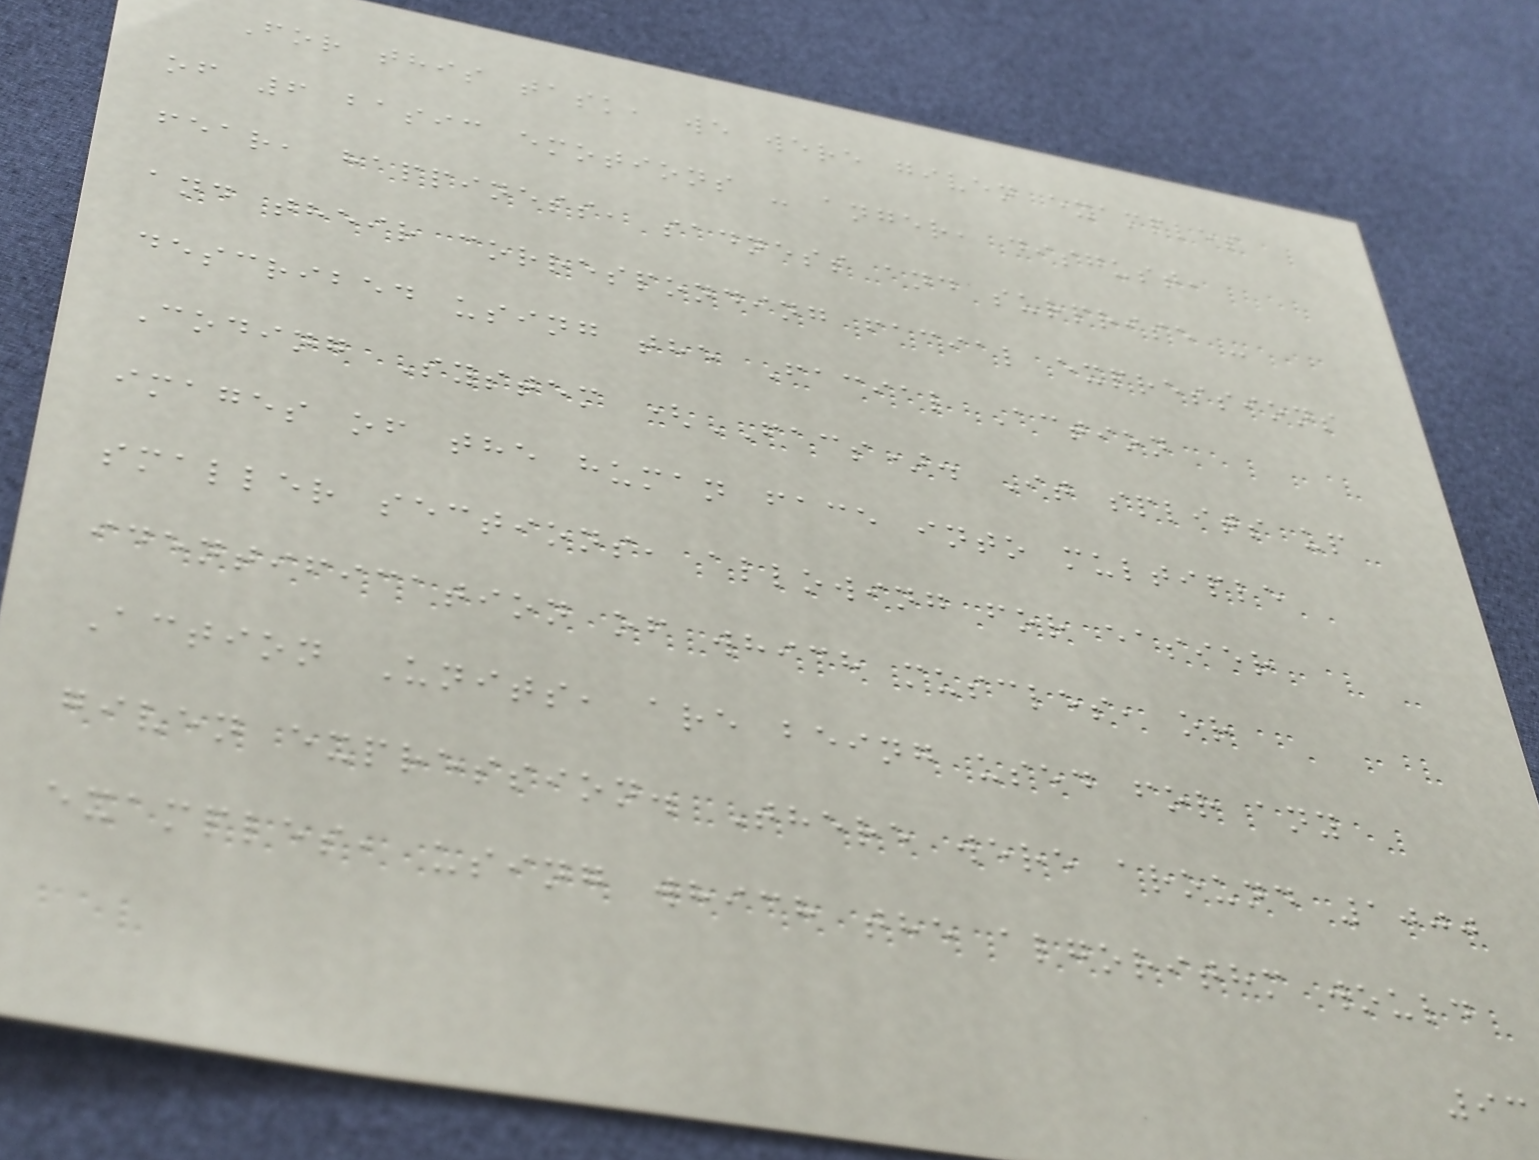For this task, we were given examples
of 6 basic emotions - anger, disgust,
fear, happiness, sadness and surprise -
and their corresponding facial expressions
described using the Facial Action
Coding System (FACS). It splits up
images of the human face into multiple
smaller sections, allowing for easier
identification of which muscles, or
Action Units, are being used for any
given expression. There were around 1000
examples, using which the algorithm would
93
